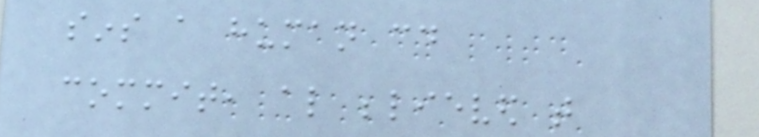sins a human could
commit, also believed that
